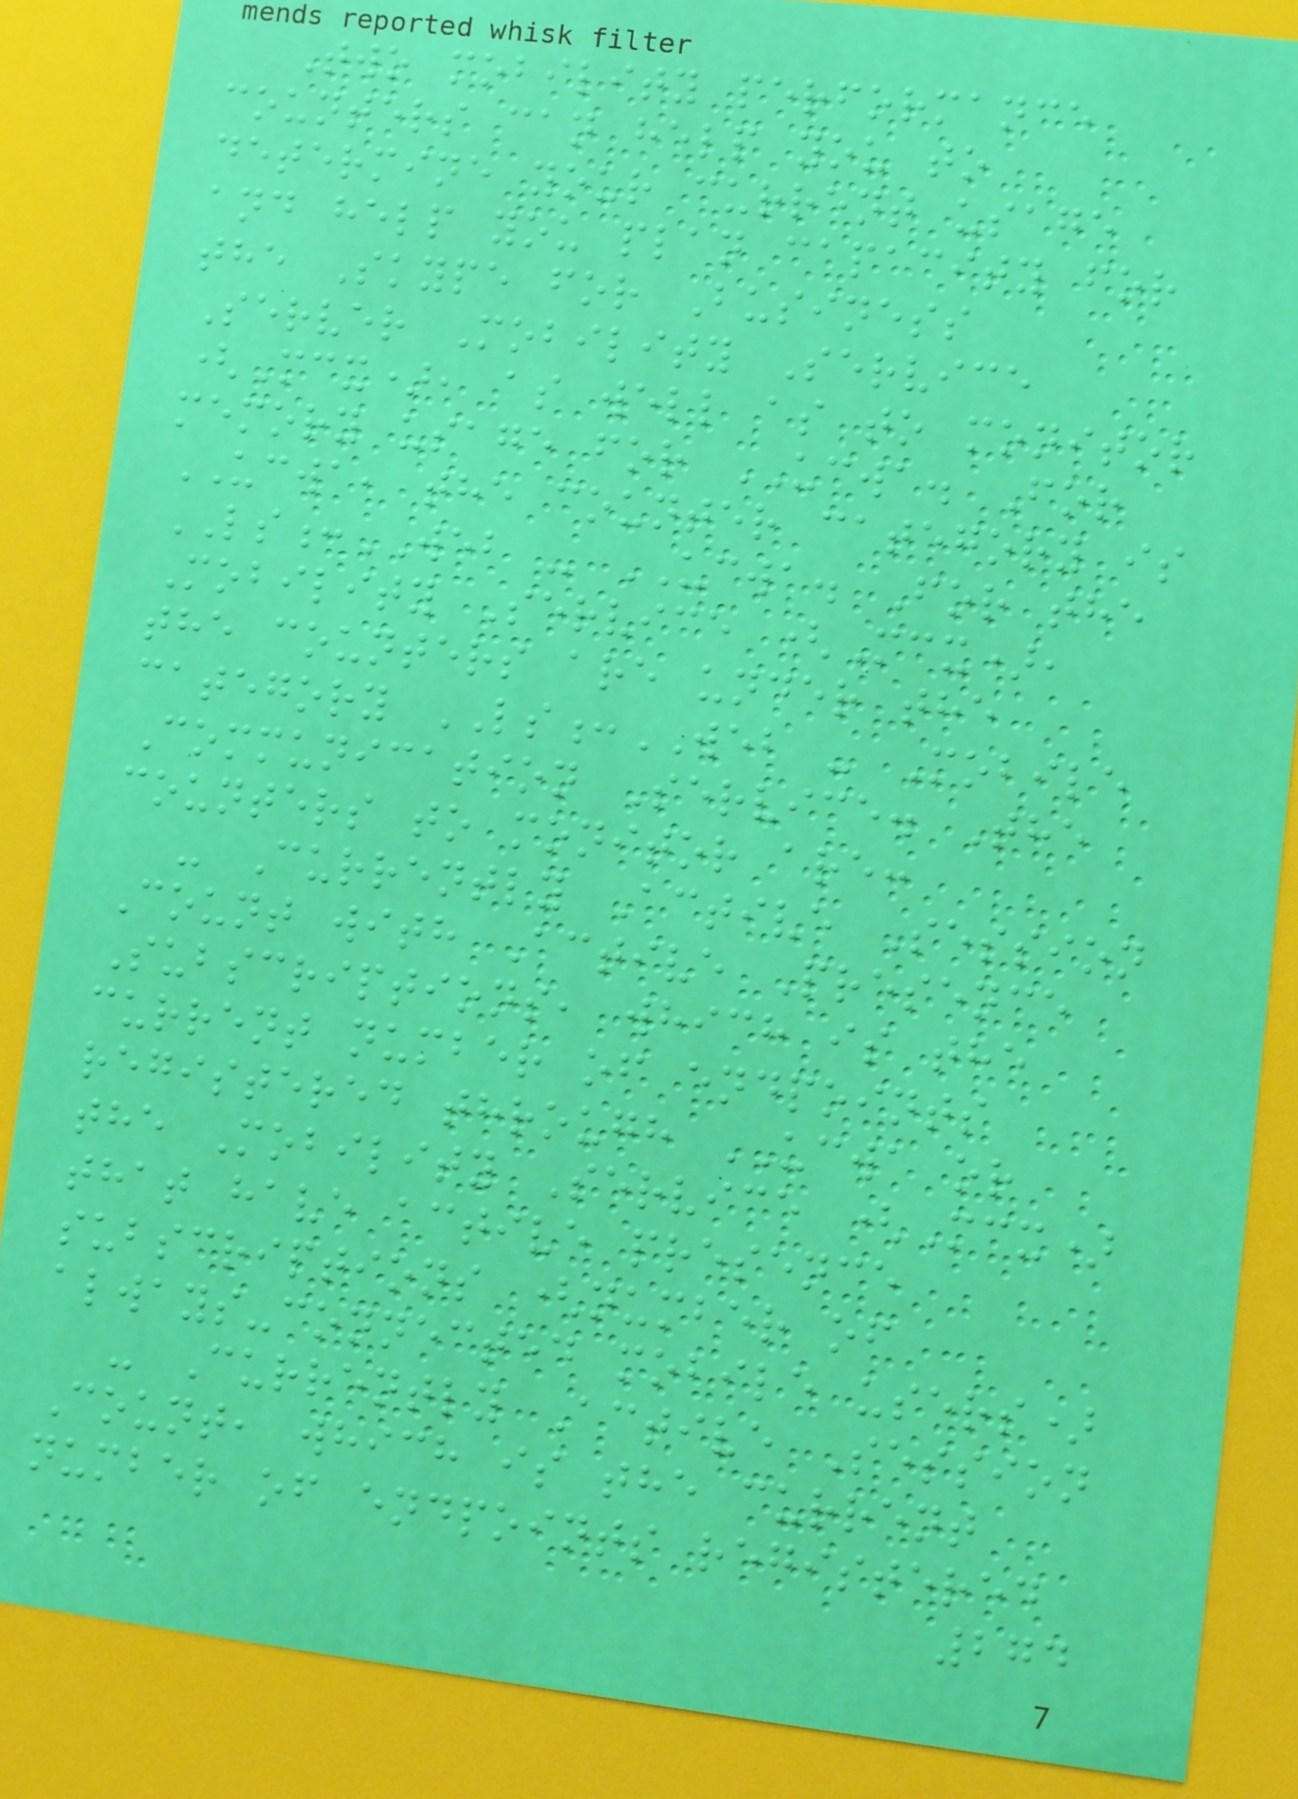Two mobility performance
counters can help you to
determine your current usage
and help you plan capacity for
the Skype for Business
Server Mobility Service
(Mcx), as well as to monitor
memory usage for UCWA. For
UCWA, the counter category is
LS:WEB - UCWA. For the
Mobility Service (Mcx),
the counters are under the
category LS:WEB - Mobile
Communication Service. The
counters to monitor are:
- Currently Active Session
Count with Active Presence
Subscriptions, which is the
current number of endpoints
registered through UCWA or
the Mobility Service (Mcx)
that have active presence
subscriptions (number of
always-connected mobile users)
- Currently Active Session
Count, which is the current
number of endpoints registered
274
